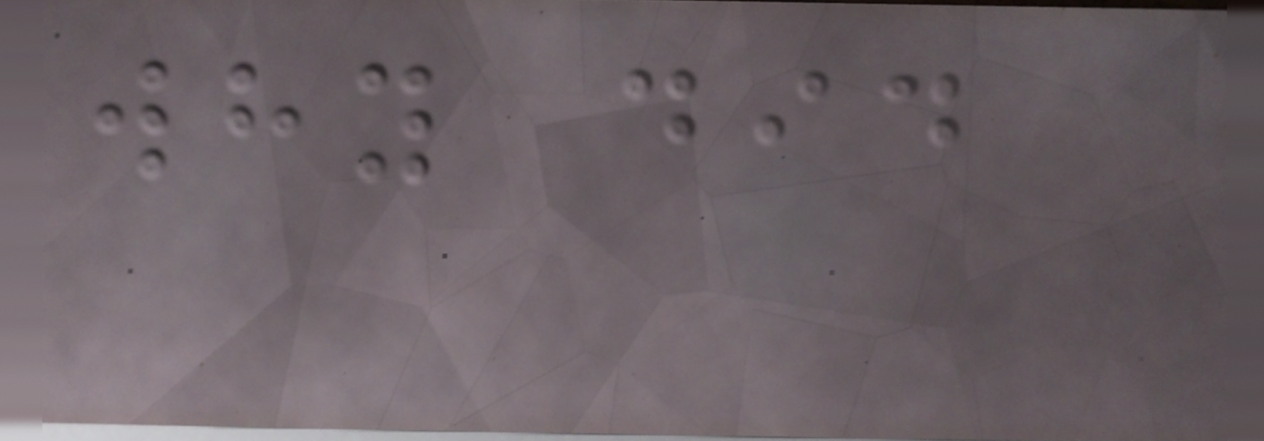why did
